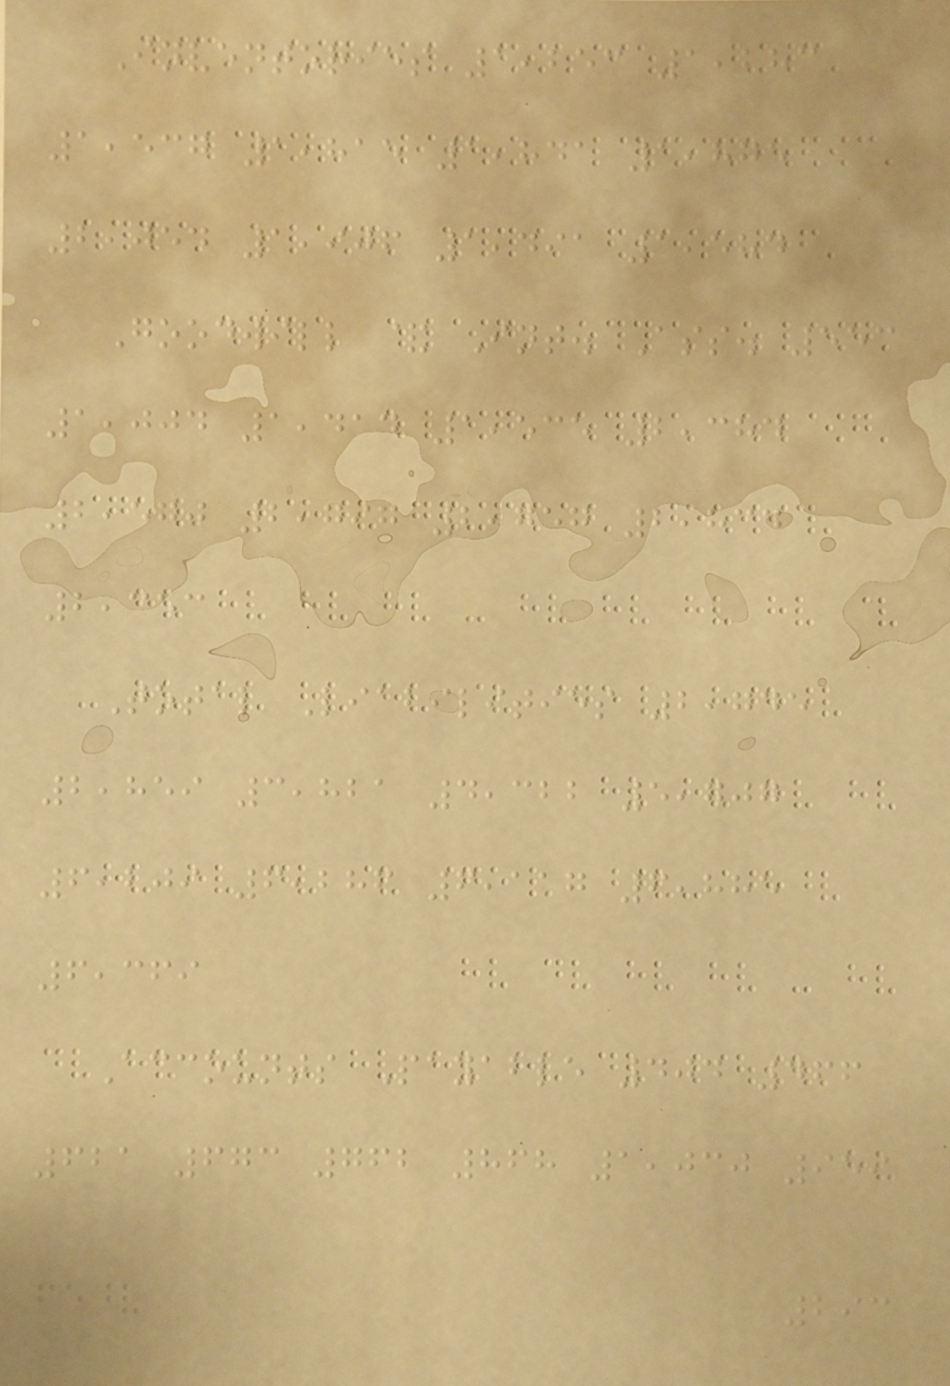Inventories 1,253 1,283
1,537 1,815 1,841 1,875
2,054 1,906 1,491 1,584
Goodwill & Int. Ass. 553
1,004 1,414 1,535 2,384
2,570 2,797 2,757 2,834
2,353
Total Liabilities 2,745
2,859 3,821 4,322 5,707
6,209 6,286 6,117 6,885
6,369
Accounts Payable 404 466
621 673 762 868 1,030 959
293
